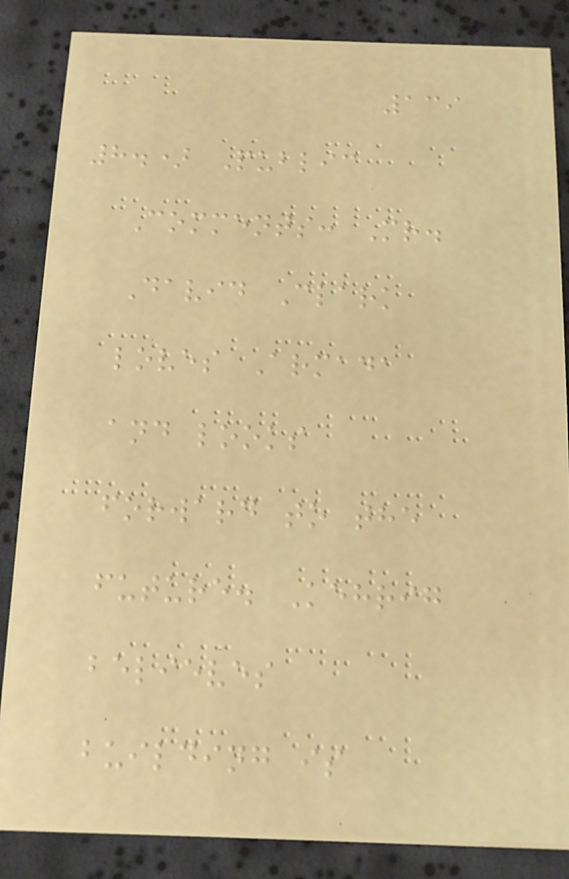139
8.) Public
Comments: Mr.
David Clark
loves Armada
and looks
forward to the
future. Kehrig
believes
building is
